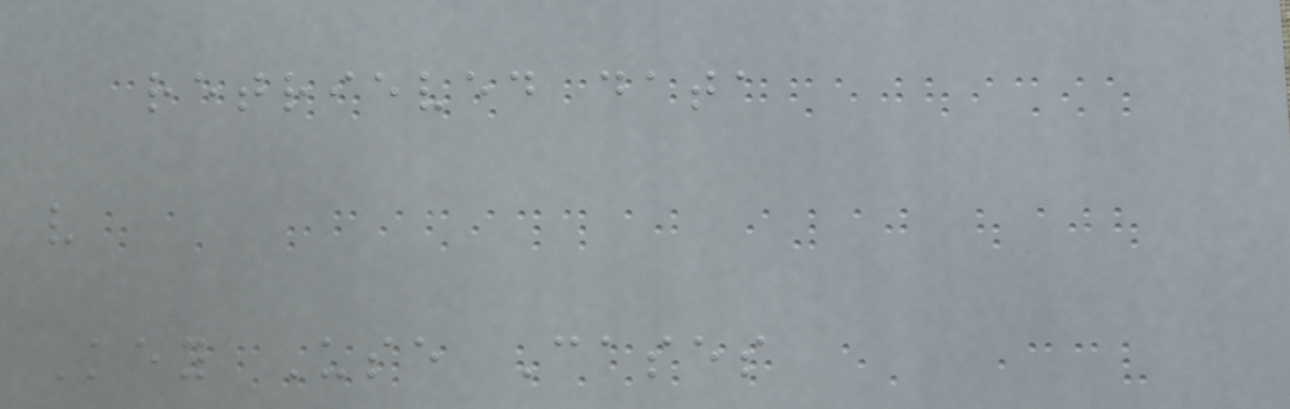retrieved data
v
Key Use Cases
